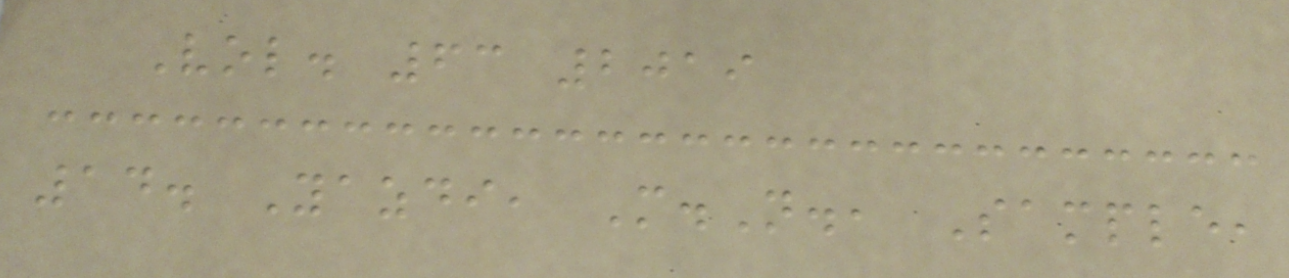Vol. 63 2019
14. Yazdi, M.N., Sample,
